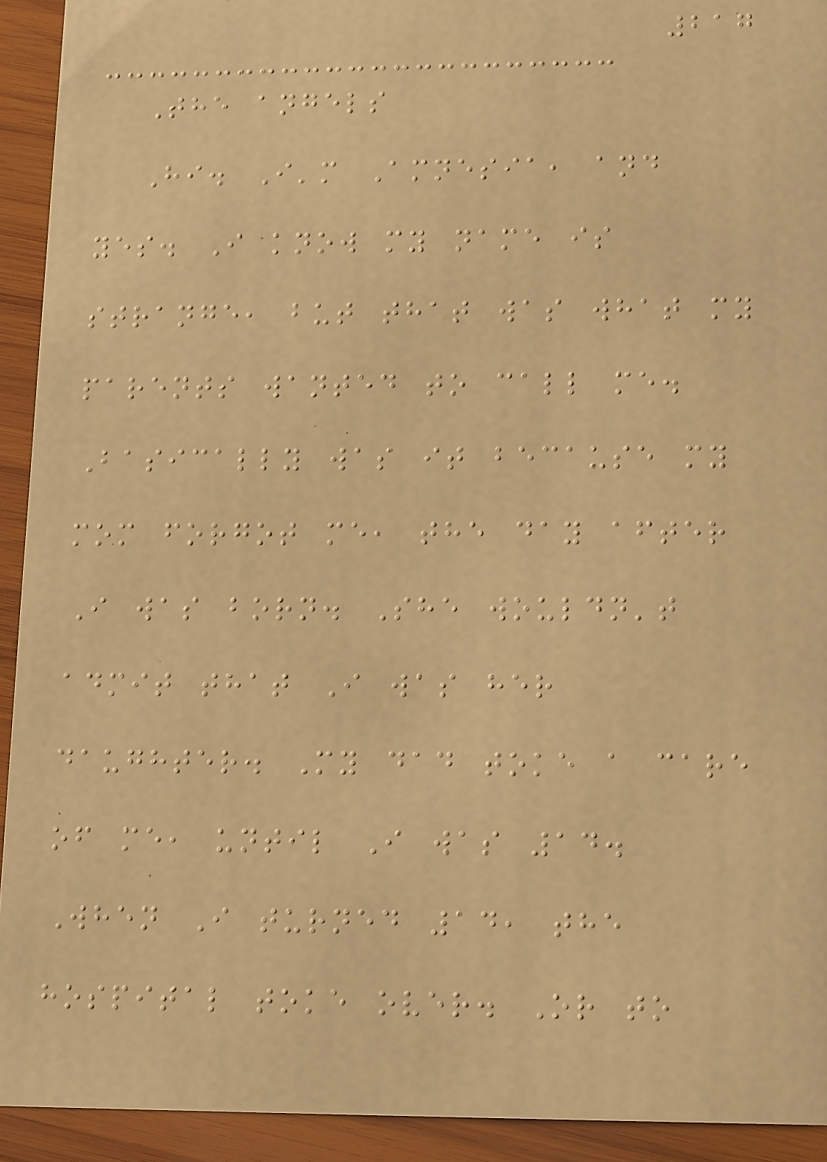217
The angels
Hi. I'm Amnesia, and
yes. I know my name is
strange, but that was what my
parents wanted to call me.
Basically was it because my
mom forgot me, the day after
I was born. She wouldn't
admit that I was her
daughter. My dad toke a care
of me, until I was 14.
When I turned 14, the
hospital toke over. Or to
